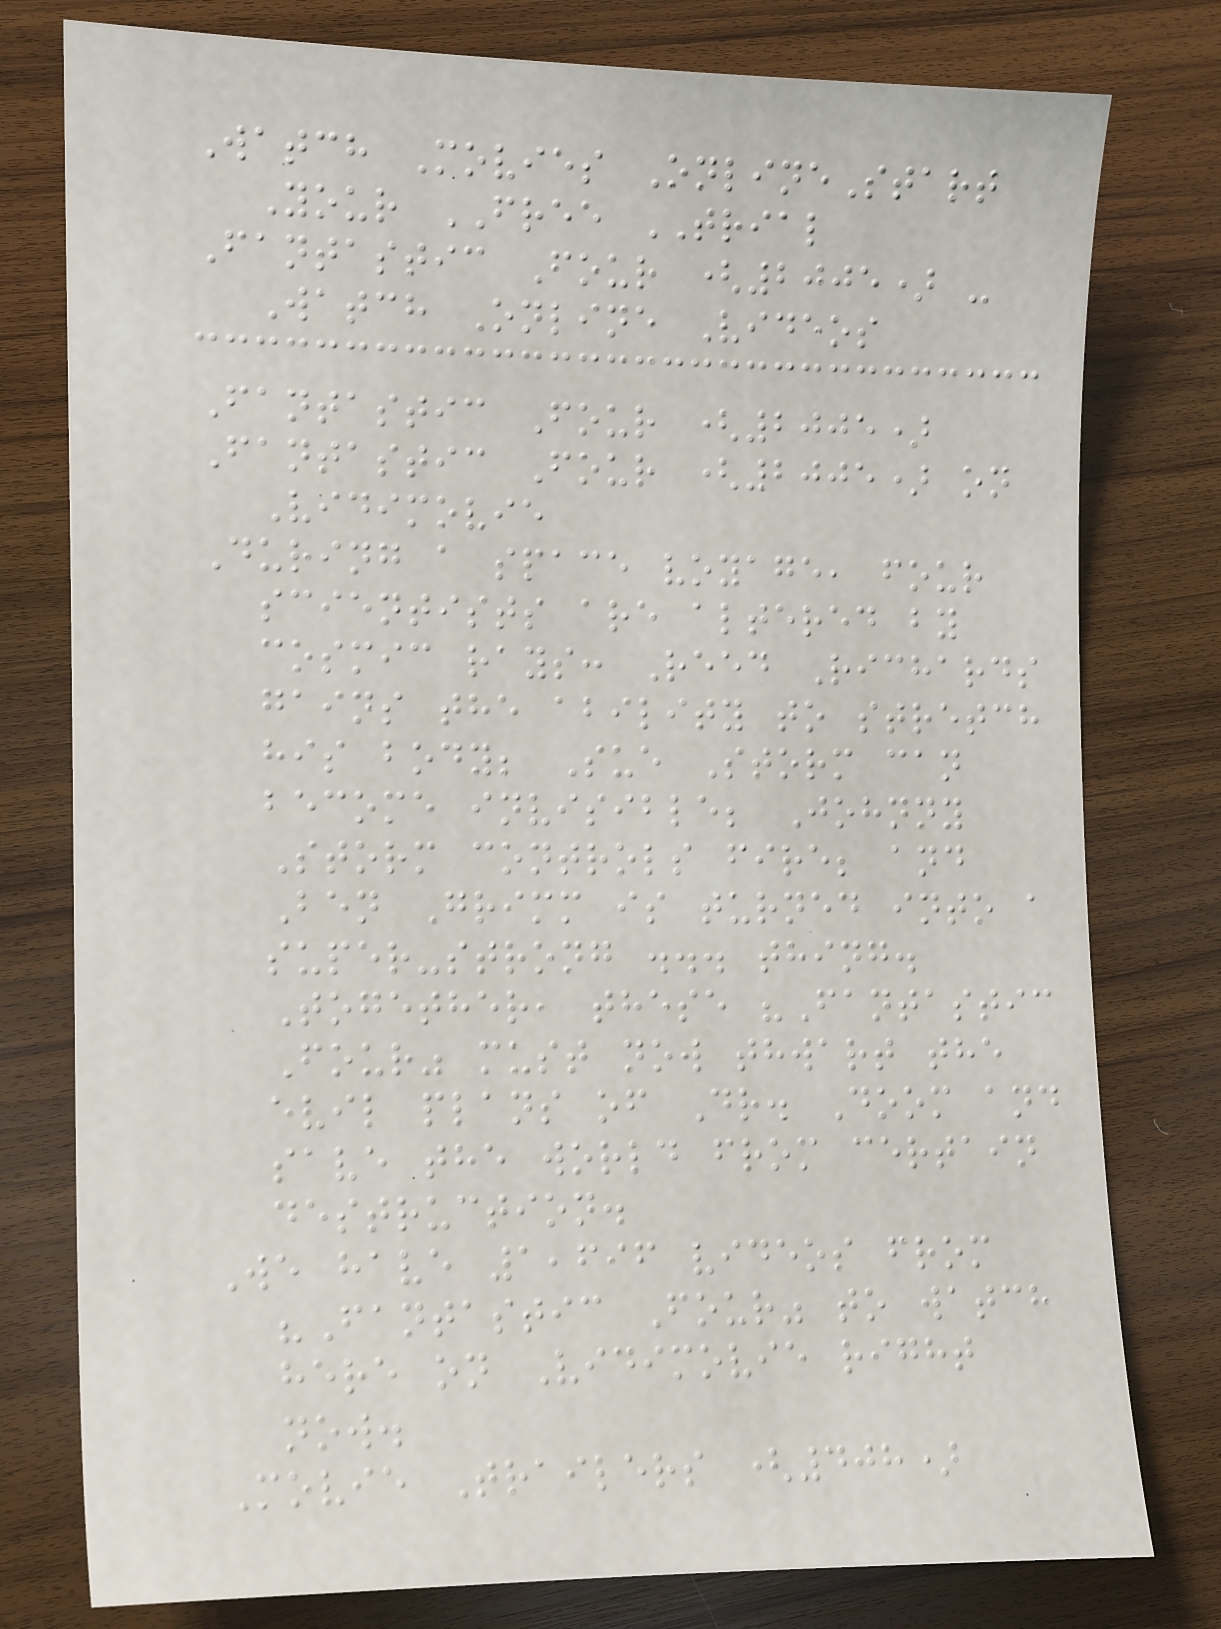Watch Movies OnlineStart
Your FREE TRIAL
Fantastic Four (2005) -
Watch Online Videos
Fantastic Four (2005)
Fantastic Four (2005) on
Vidimovie
During a space voyage, four
scientists are altered by
cosmic rays: Reed Richards
gains the ability to stretch
his body; Sue Storm can
become invisible; Johnny
Storm controls fire; and
Ben Grimm is turned into a
super-strong ... thing.
Together, these "Fantastic
Four" must now thwart the
evil plans of Dr. Doom and
save the world from certain
destruction.
We have 1,696 videos from
"Fantastic Four" to watch
here on Vidimovie right
now.
Movie Trailers (408)
